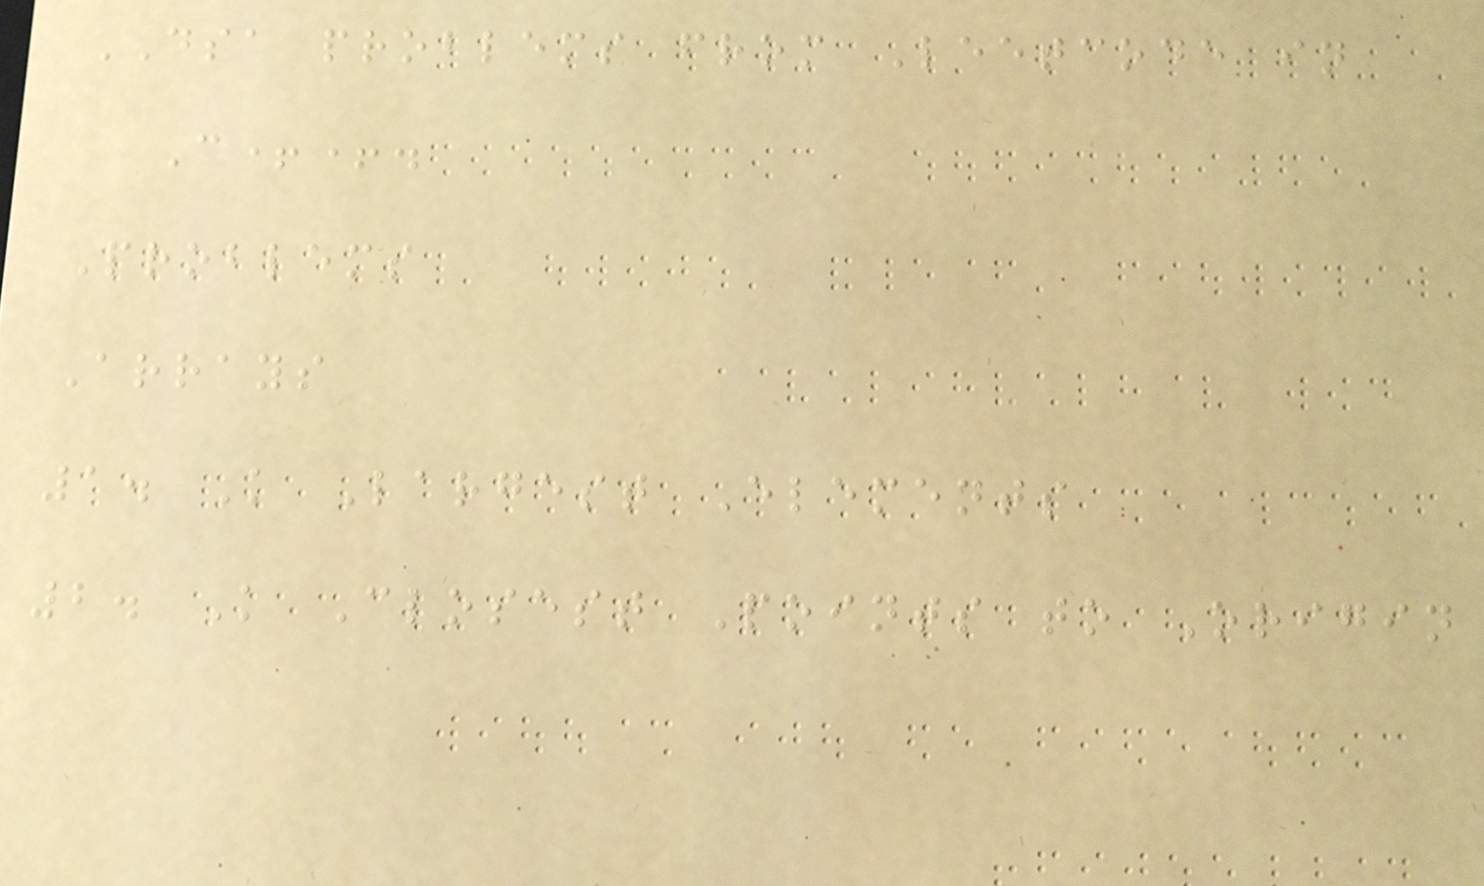DSA problems from Leetcode in
C++.
Problems
Arrays
1. K Largest Elements
2. K Closest Points to Origin
